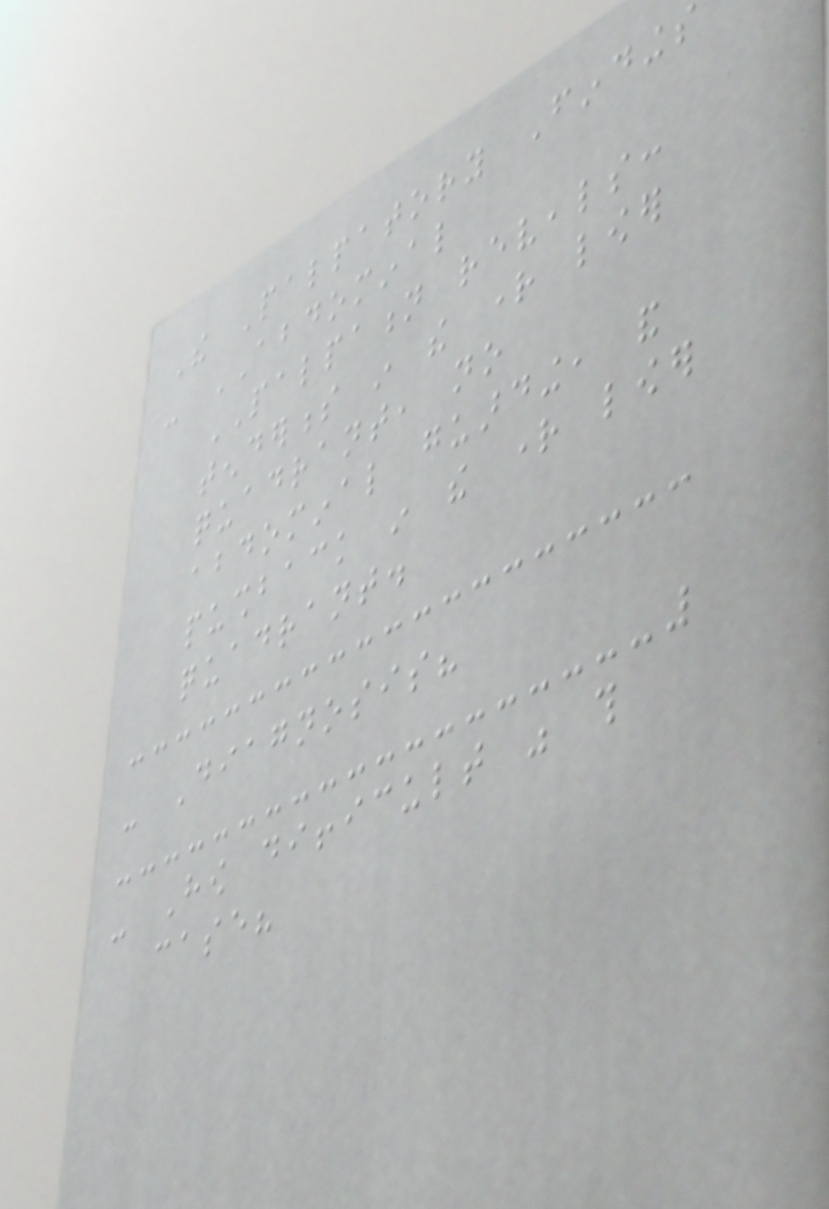The Palpatory Findings
- ABDOMINAL
PALPATION reveals:
tenderness in the right lower
quadrant, no
abdominal guarding, and
pushback in the right lower
quadrant.
- Diagnosis?
- How difficult was this
case?
